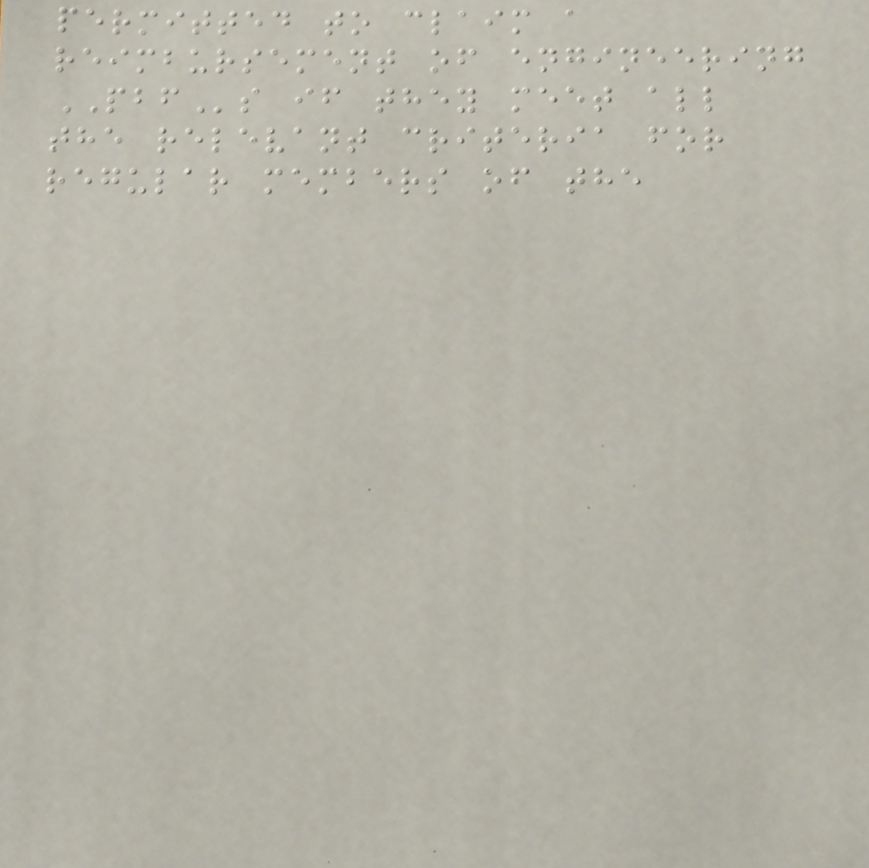permitted to claim a
reimbursement of engineering
PBFs if they meet all
the relevant criteria for
regular members of the
